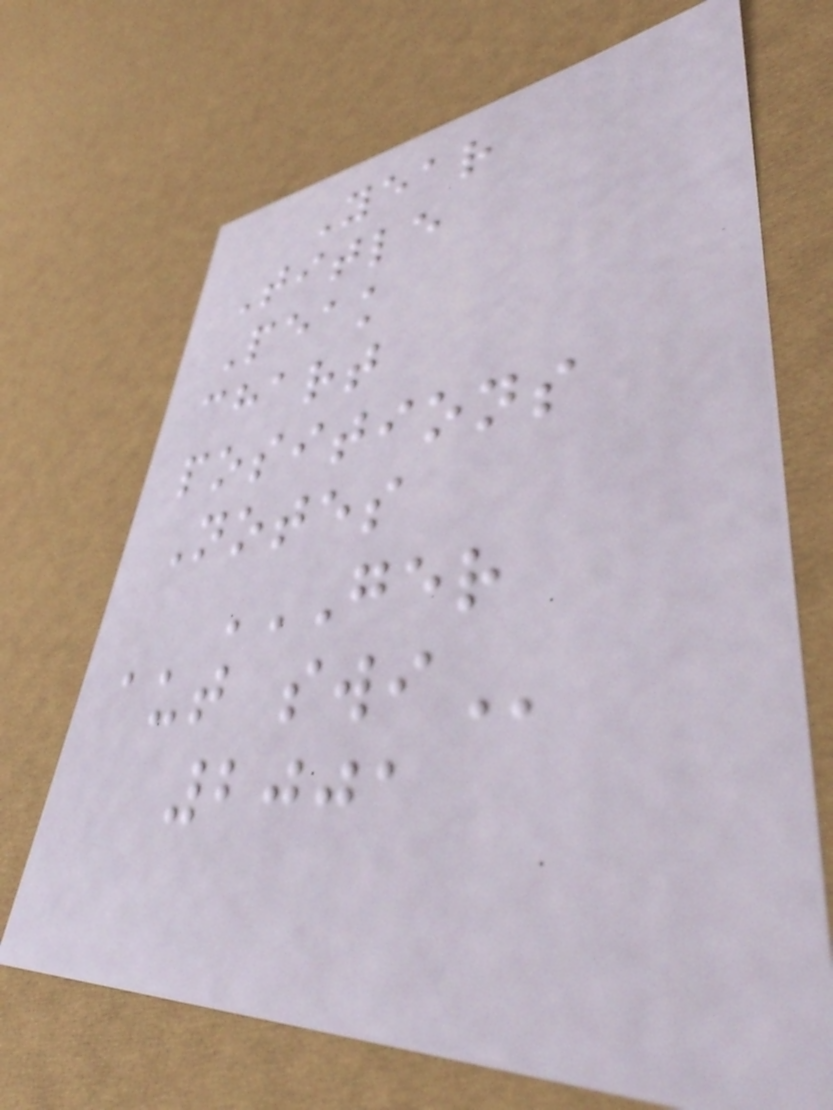Year
Title
Peak
chart
positions
Notes
GER
AUT SWI
2001
